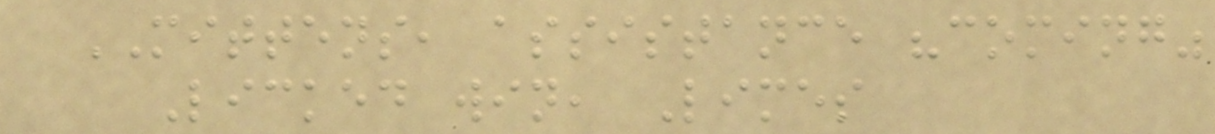MITTENS, assistance "coming"
Licked win, Limes
